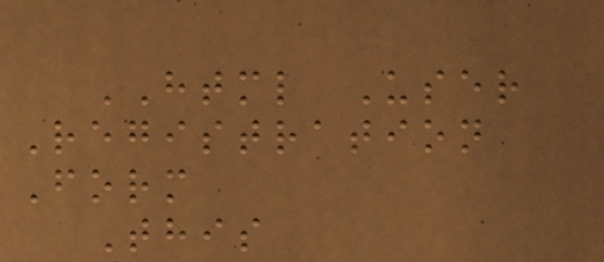HTML User
Registration
Form
This
